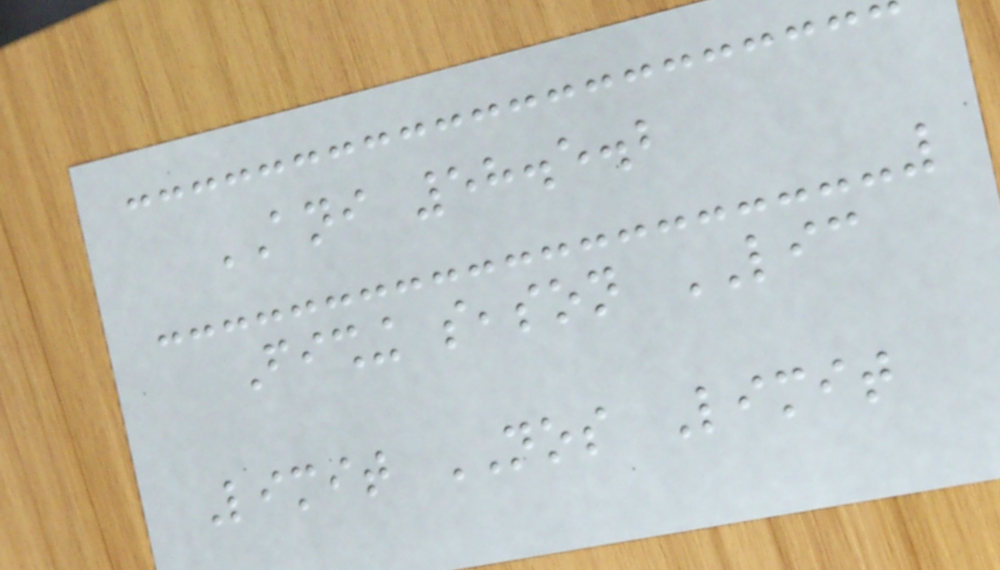ANI 58.5.2
Fishing season LIC
Limit NOS Limit
